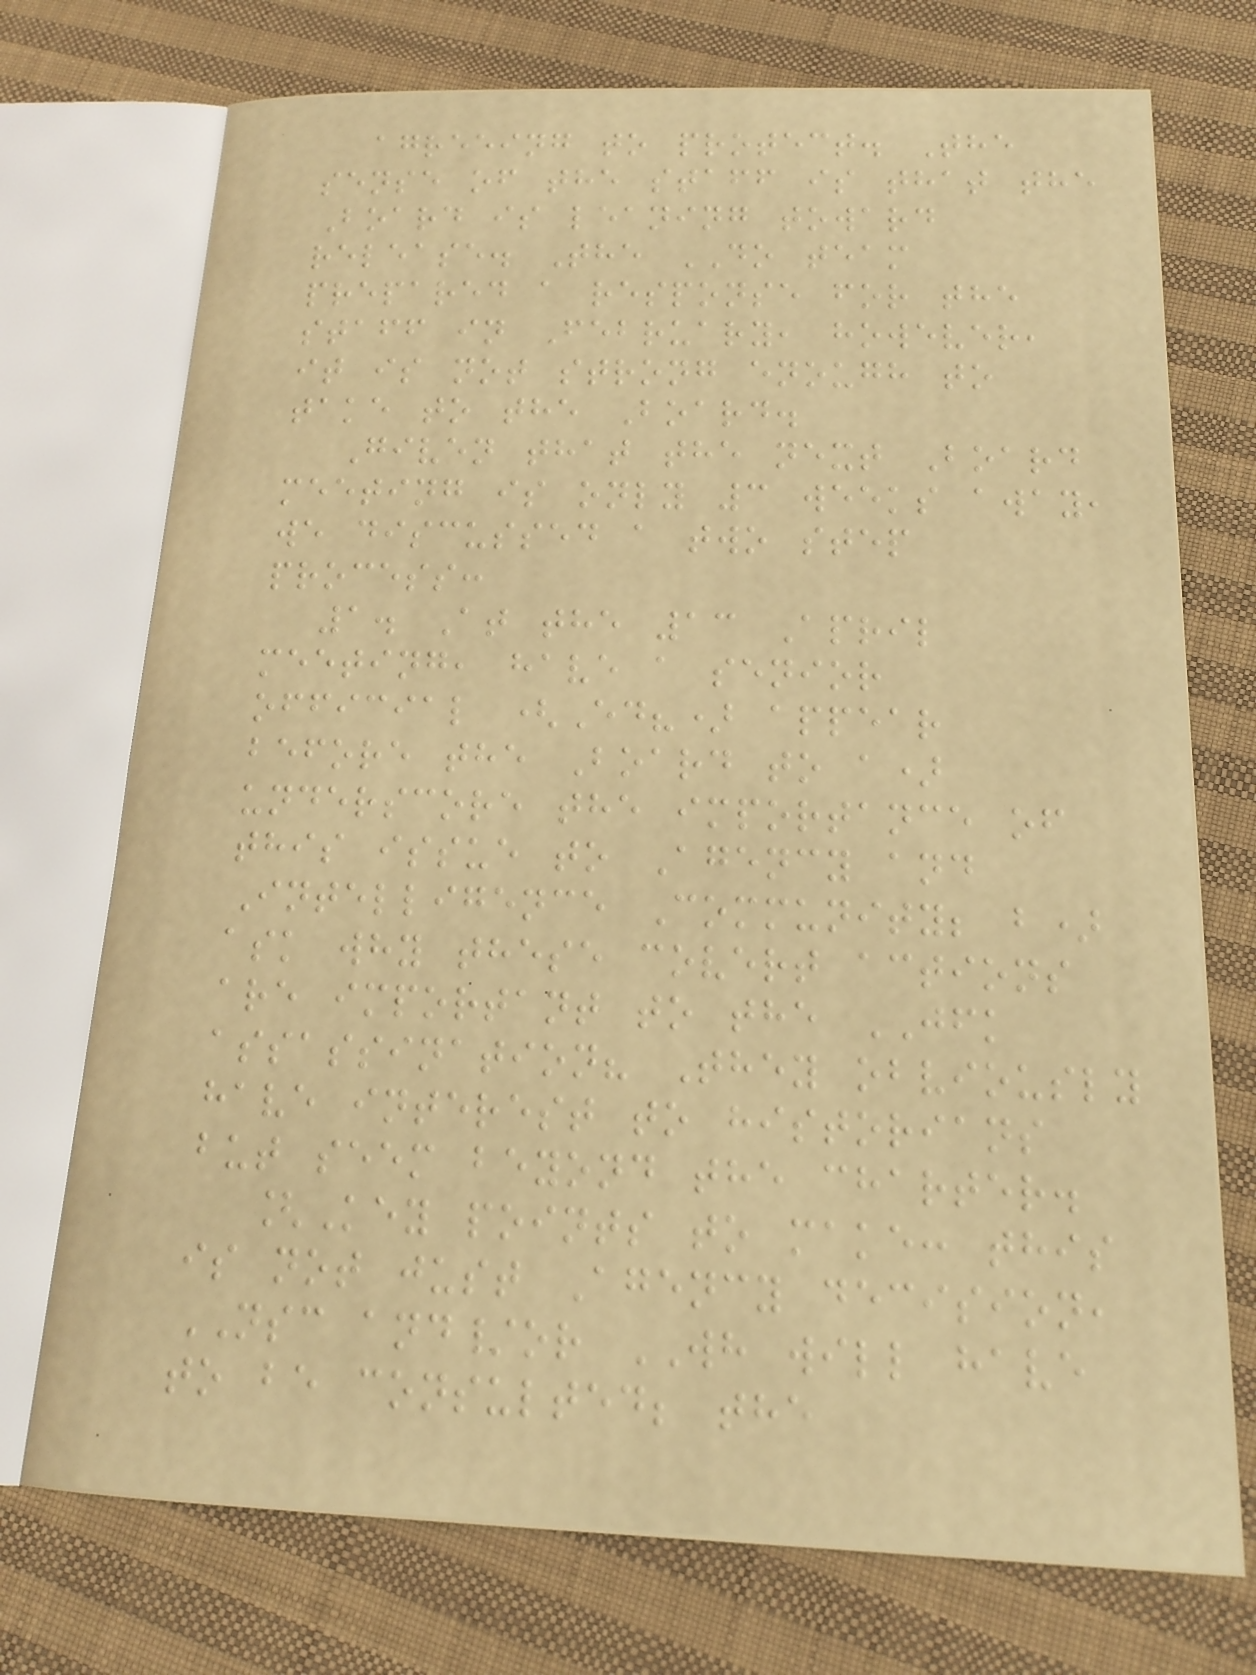agreeing to protect. The
sense of the staff is that the
Board is leaning toward
release. The DO team
prepared a response for the
staff in February, however,
it is not strong enough to
take to the Board.
Given that the next Board
meeting is only 3 weeks away,
we discussed a two step
process:
1. At the 13 April
meeting, have a senior
official (Ed?) appear
before the Board to a)
underscore the importance of
this issue to Agency and
Intelligence Community; b)
ask why these covert actions
are important to the JFK
assassination? They obviously
have interest to historians
but seem beyond the charter.
[Key points to make: this
is not just Agency decision,
NSC and/or WH will have
to be consulted; the
